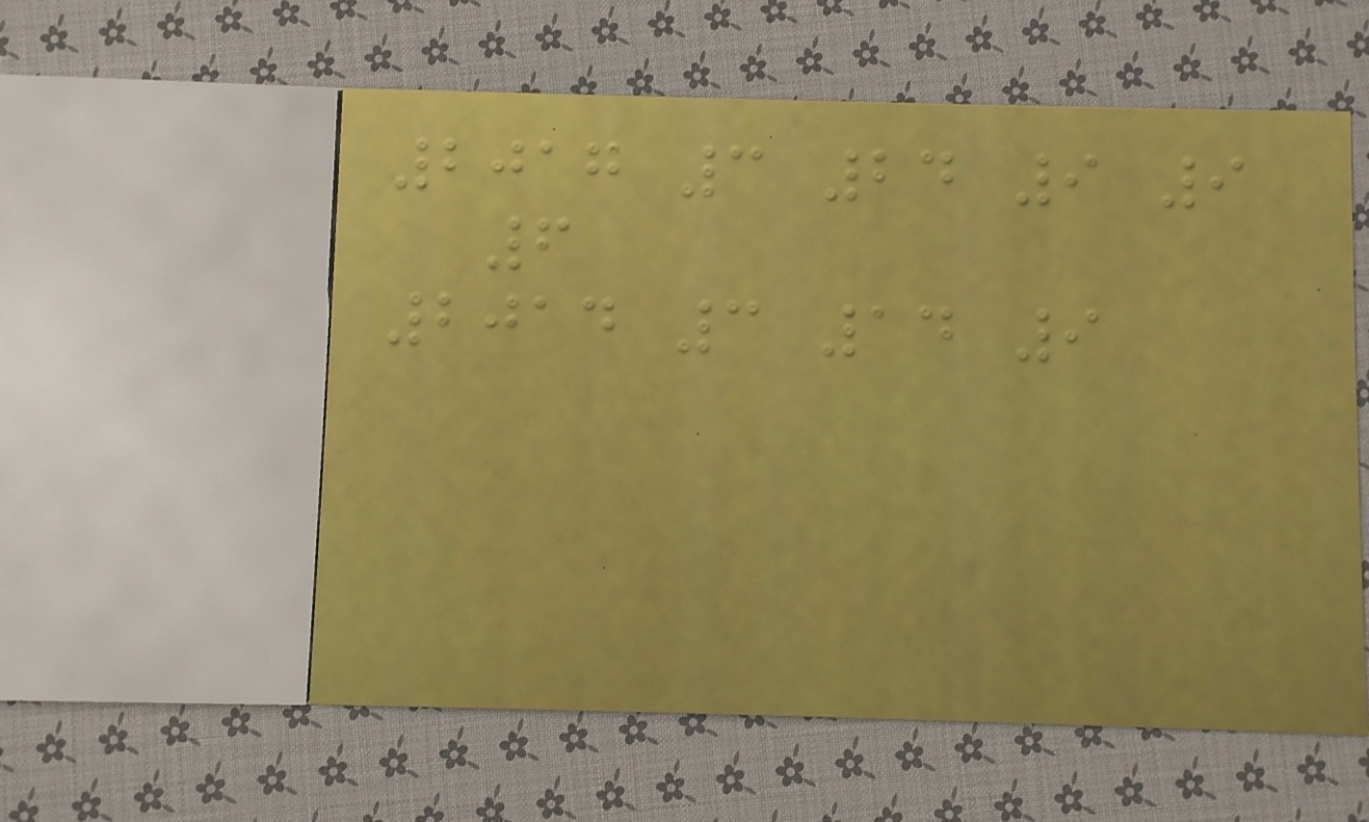2017 3 24 9 9
6
2014 3 14 9
